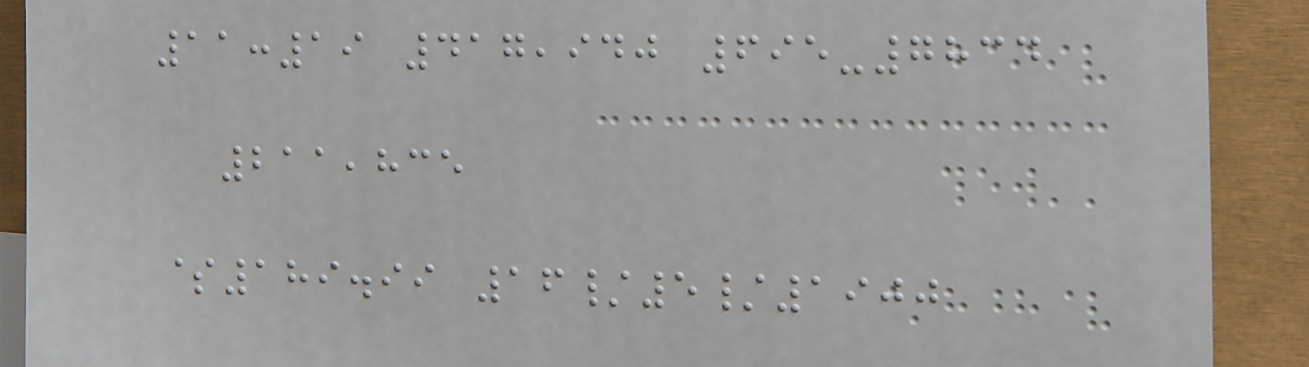11:19 417,940 695-7834
211,835
$189.99 16/5/1900
